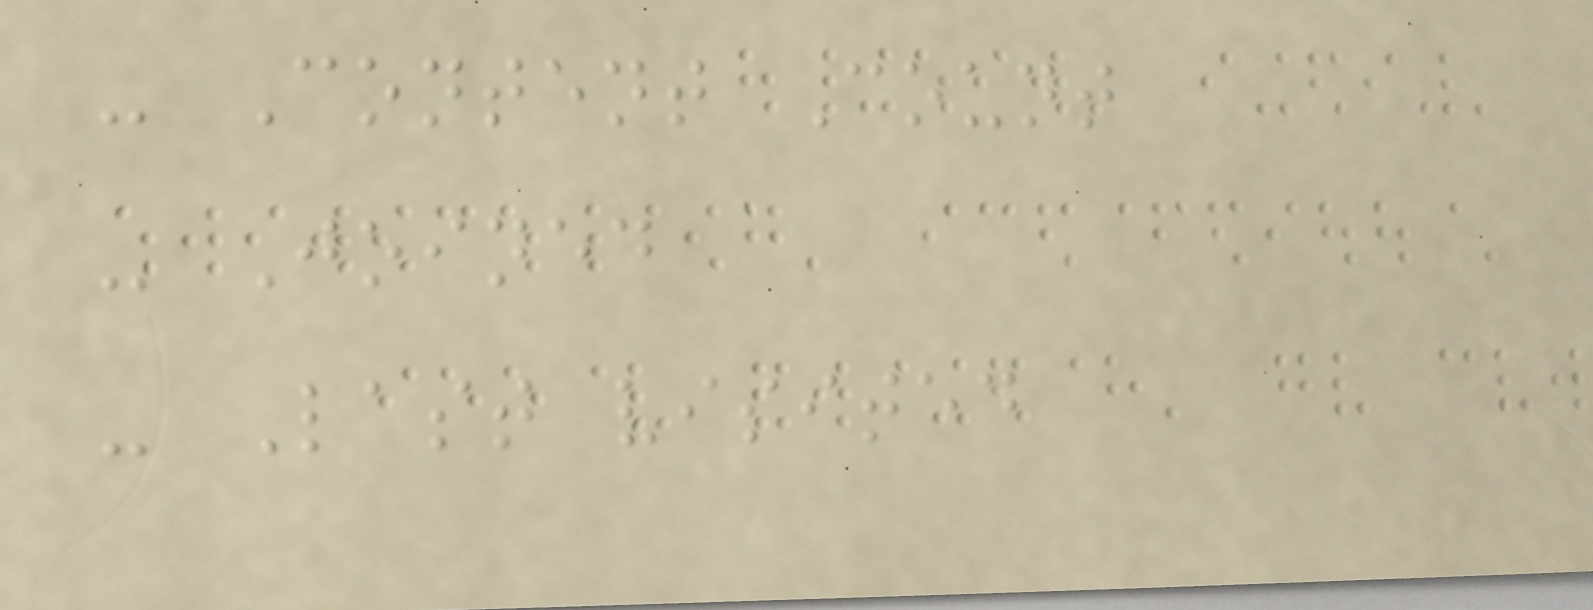- Content Count
- Joined
- Last visited
